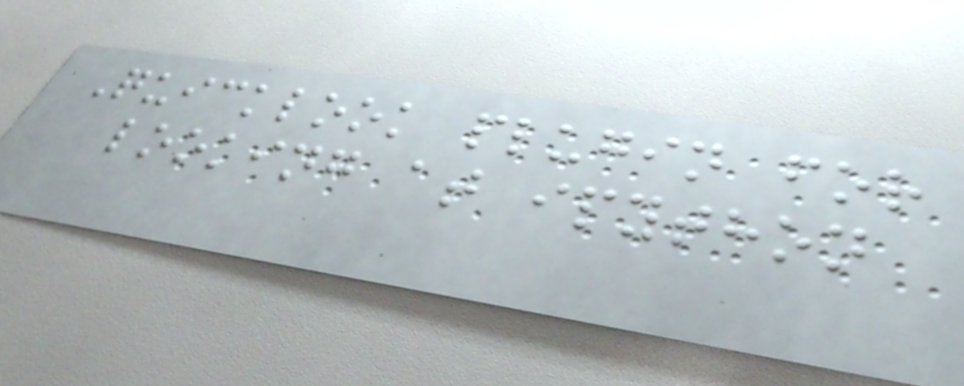Quicklook plugin for
looking at ipython
